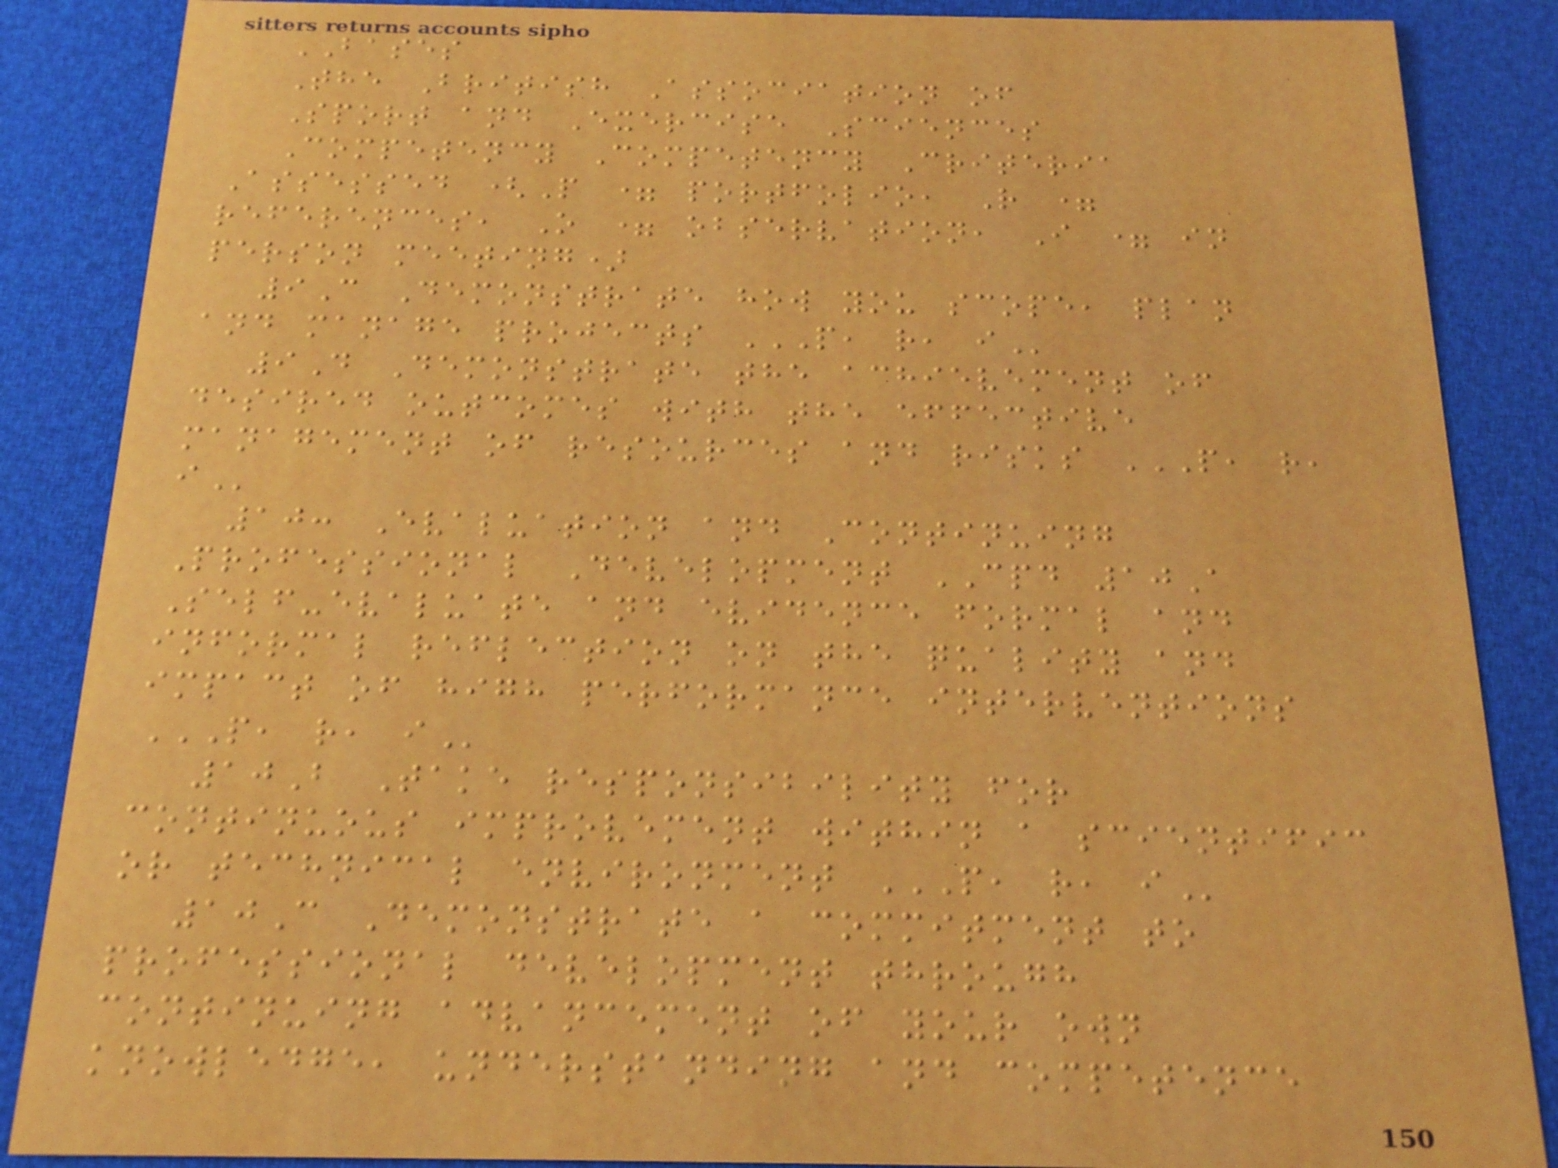BASES
The British Association of
Sport and Exercise Sciences
Competency Competency Criteria
Assessed (P = portfolio, R =
references, O = observation, I = in
person meeting)
9C Demonstrate how you scope, plan
and manage projects P, R, I
9D Demonstrate the achievement of
desired outcomes with the effective
management of resources and risks P, R,
I
10: Evaluation and Continuing
Professional Development CPD 10A
Self-evaluate and evidence formal and
informal reflection on the quality and
impact of high performance interventions
P, R, I
10B Take responsibility for
continuous improvement within a scientific
or technical environment P, R, I
10C Demonstrate a commitment to
professional development through
continuing advancement of your own
knowledge, understanding and competence
